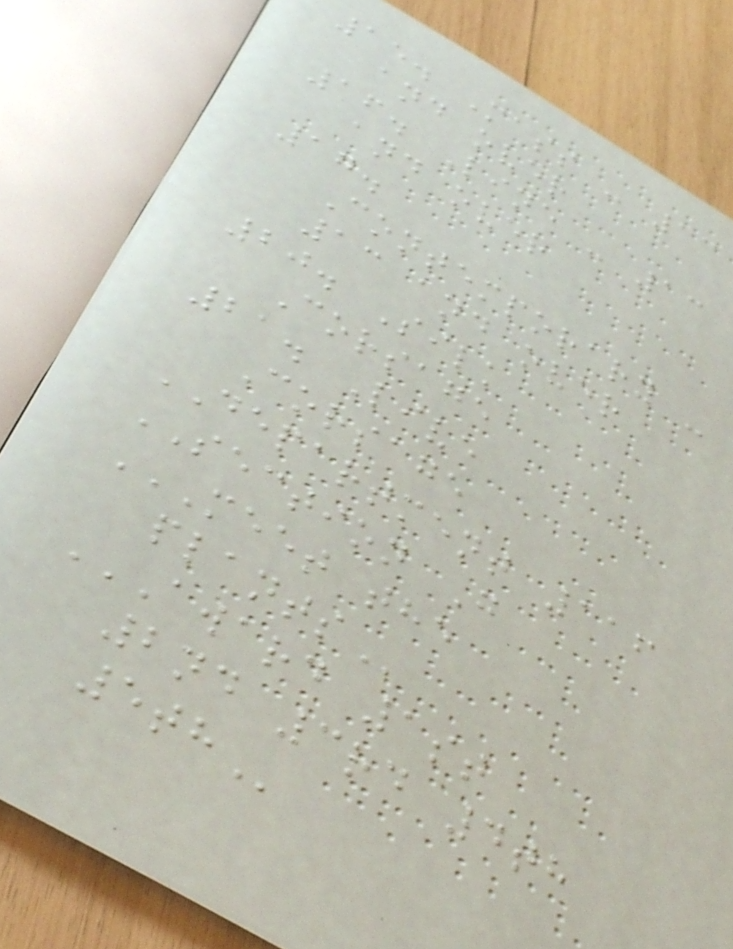15. Mass - 13
and over
16. Line - 13
and over
17.
Contemporary -
13 and over
20. Silk
Corsage
21. Live
Corsage
DEPARTMENT 116
SECTION G
MEET THE
PLANTS
AWARD 1ST
2ND 3RD 4TH
5TH
